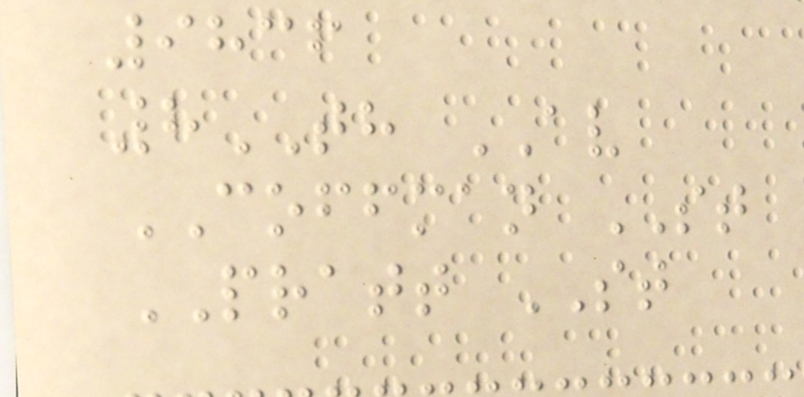9836
8TH AV
COFFMAN ST
PRATT ST
